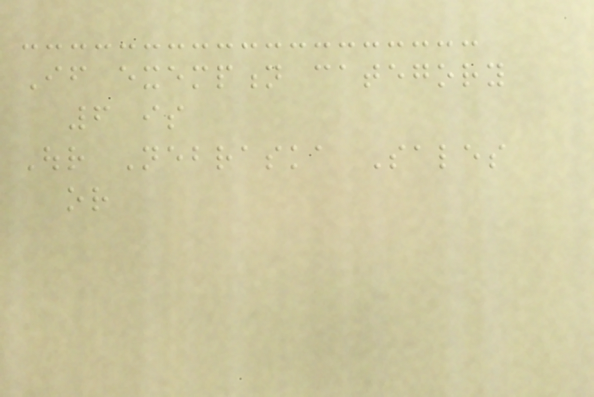If exemption category
6 is
Our Nebraska Sales
or
